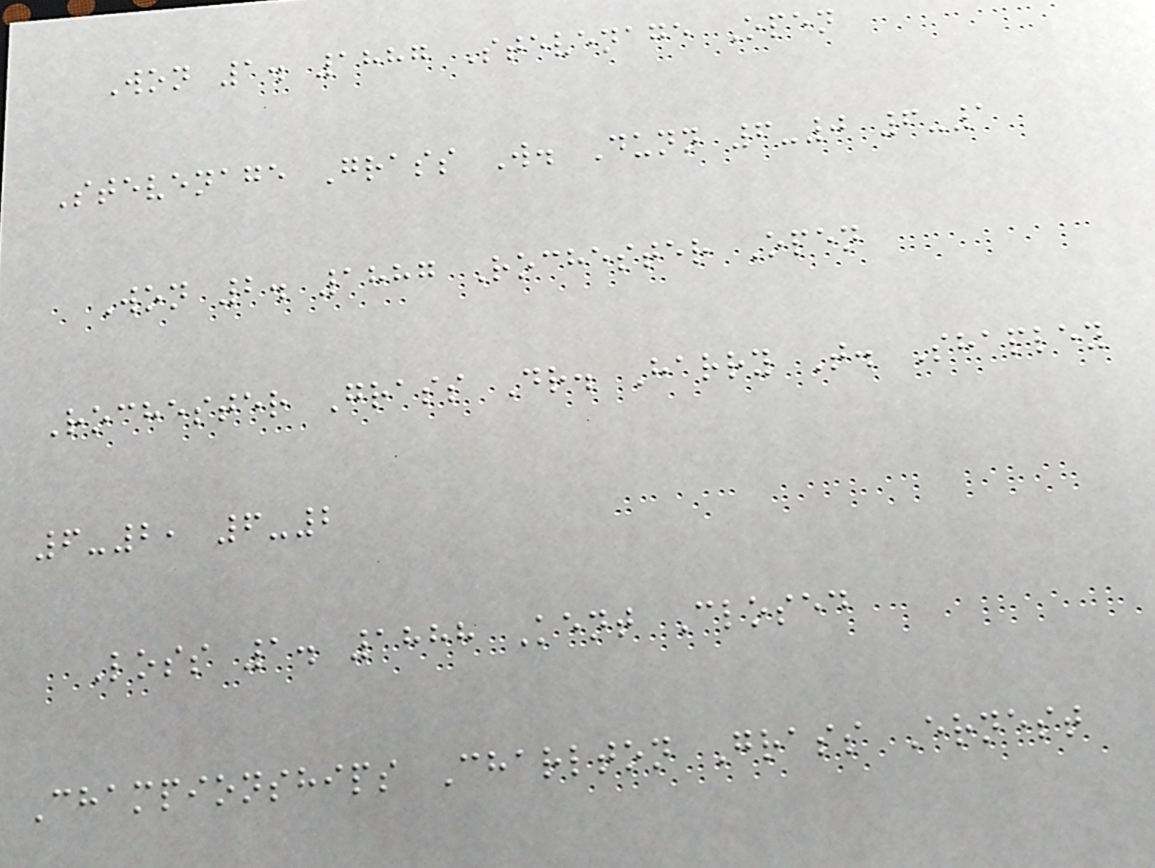Won 1. 1887 Stevenage Open
Stevenage Grass W. Dunn 6-0 6-1
Won 2. 1887 Rochester Open
Rochester Grass Dr. Harry T. Shapley
6-2, 6-2
Loss 1. 1888 Kent Closed
Championships Charlton Grass Ernest
